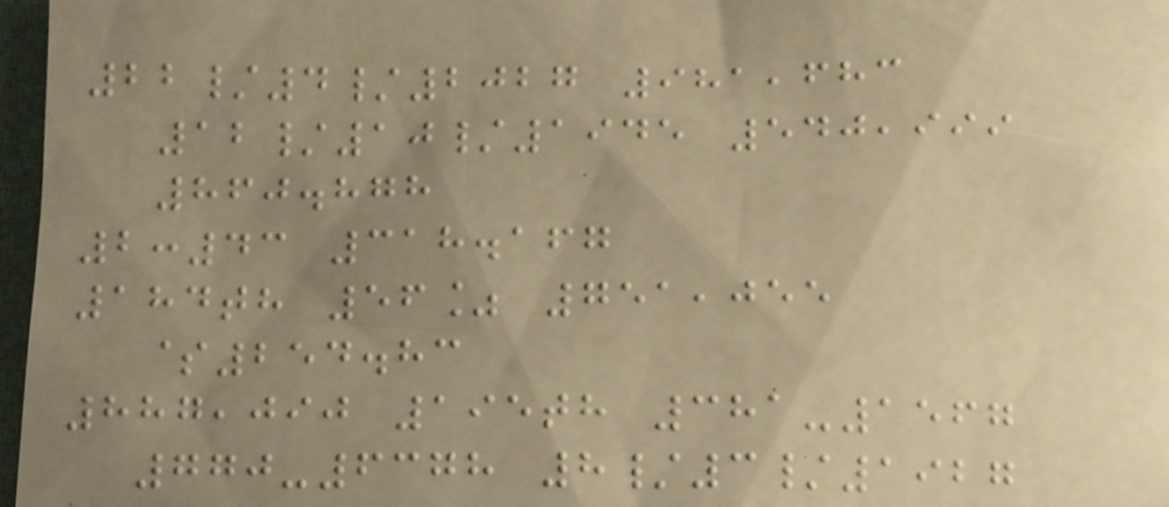22/4/2027 981,683
12/10/1945 540,999
860.878
2:43 318.167
184th 56% 751,055
$254.83
887,090 195th 381-1567
770-6378 8/3/1927
